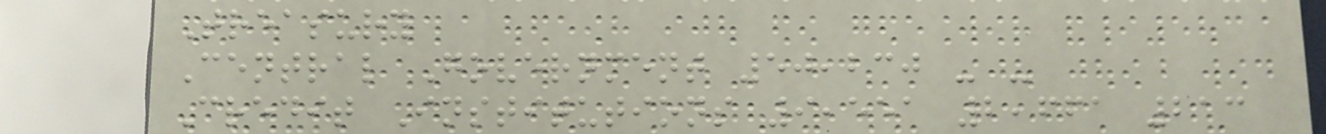Treasury
Central Government 50,230 - -
Credit Institutions 9,551 2,661 213
